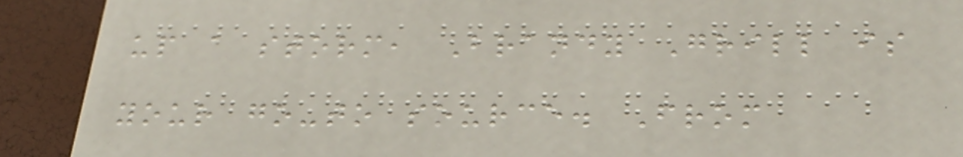up a storm, Brandy Grill is
your go-to source. From
